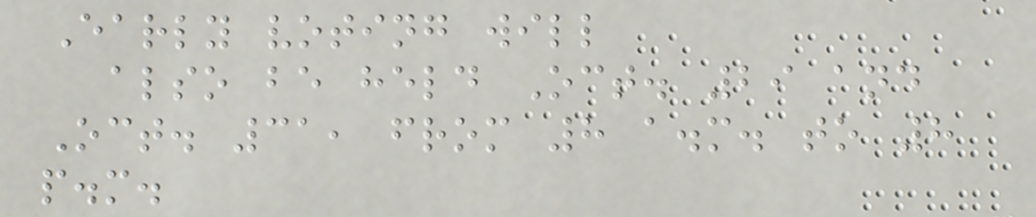Early voting will
also be held Oct. 29 and
Oct. 31, from 8 a.m. to 8
p.m.
